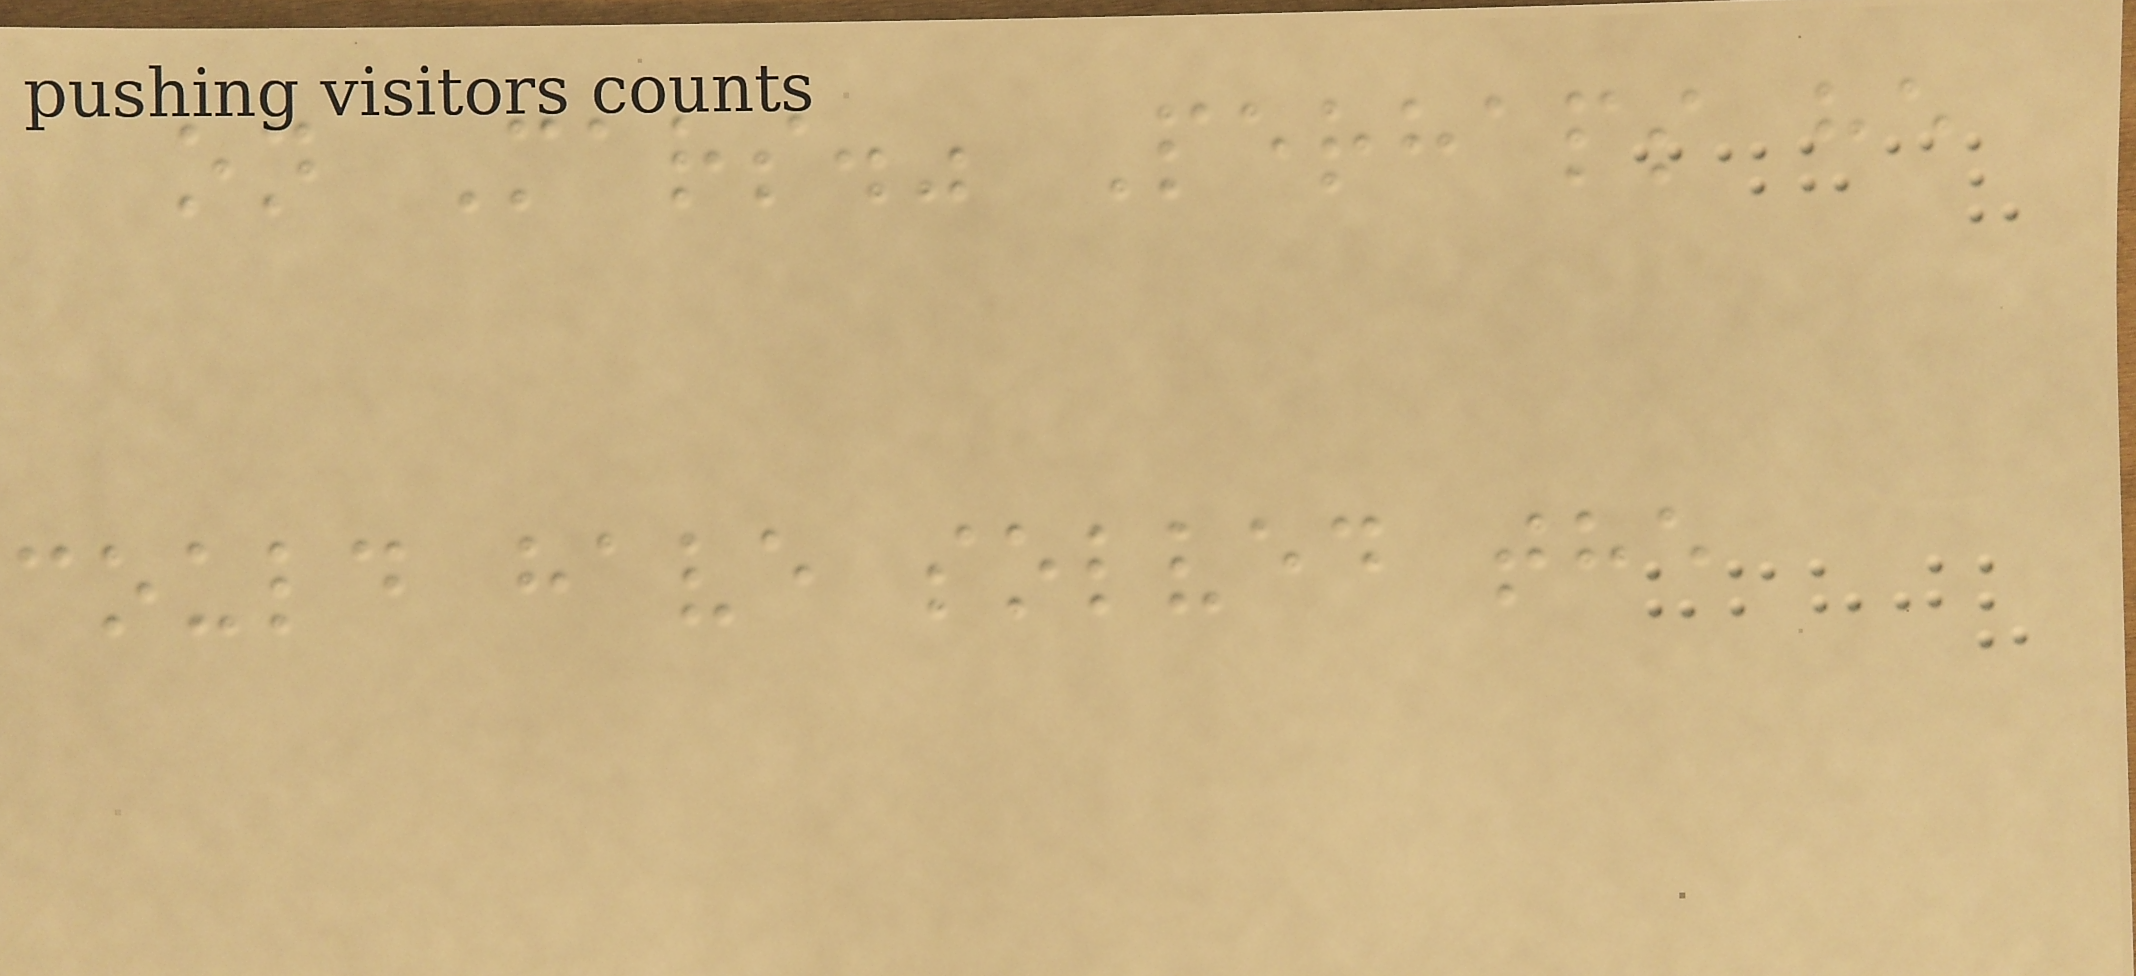on Mars." Perhaps he
could have solved the
